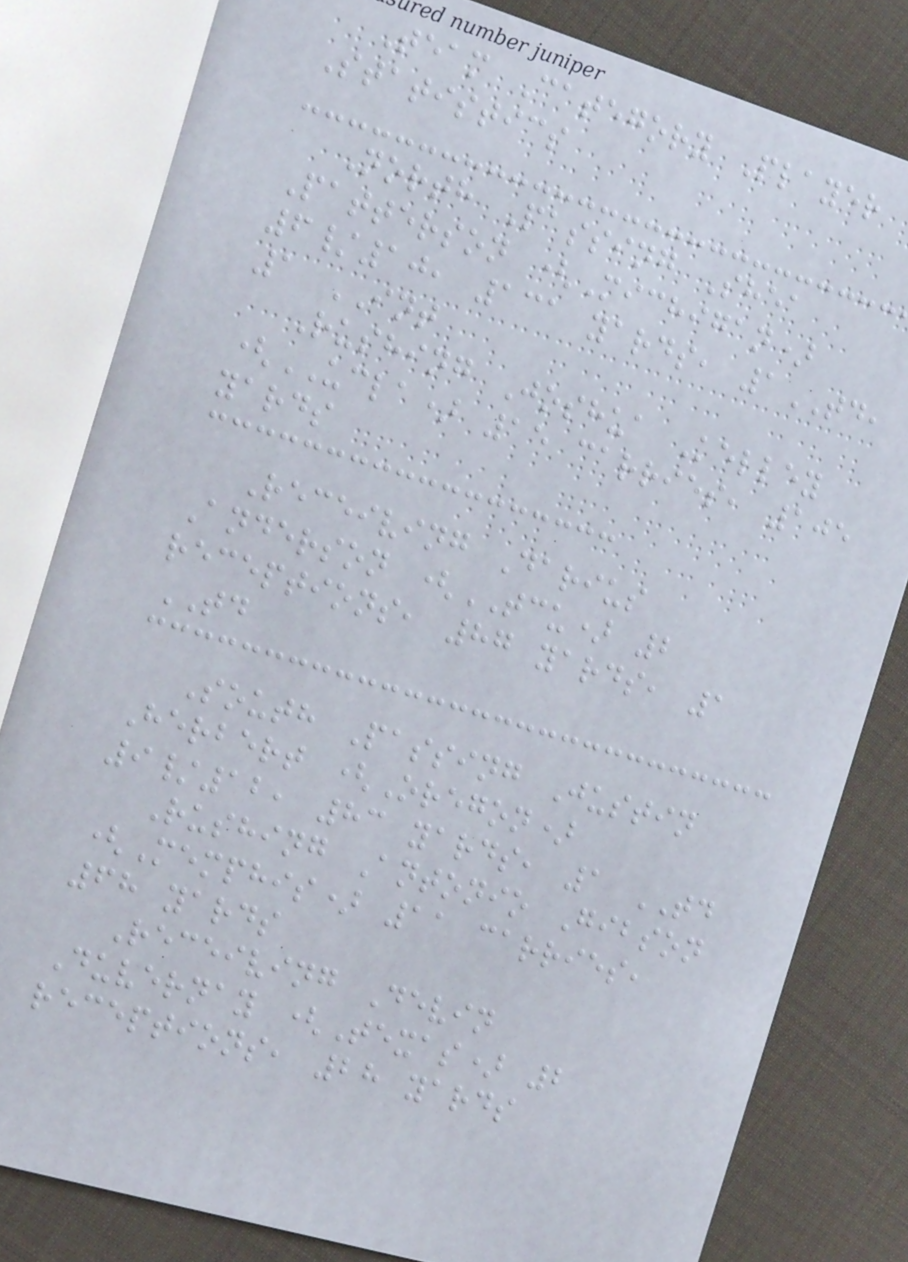Team Category Player
Statistics
North Passing Shea
Patterson (Michigan)
6/10, 131 yards, 1TD,
1 INT
Rushing Joshua Kelley
(UCLA) 15 carries, 105
yards
Receiving Darius
Anderson (TCU) 2
receptions, 87 yards, 1
TD
South Passing Justin
Herbert (Oregon)
9/12, 83 yards, 1 TD
Rushing Antonio Gibson
(Memphis) 11 carries,
68 yards
Receiving Devin
Duvernay (Texas) 2
receptions, 28 yards
